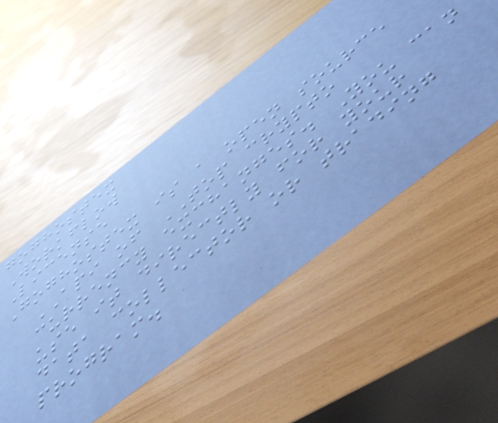goghostex
Workflow
License
Goghostex is a open source
API of TOP crypto
currency exchanges. You can
use it directly for your
data collector or trading
program.
